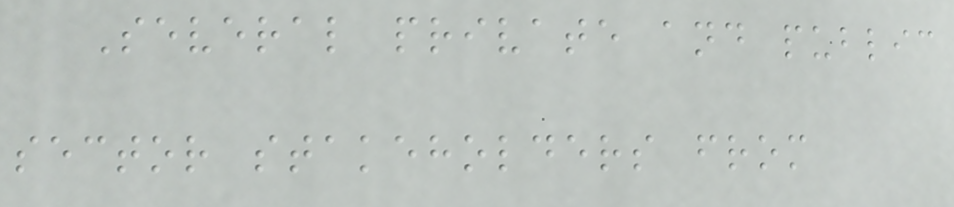Several private and public
sector stakeholders from
